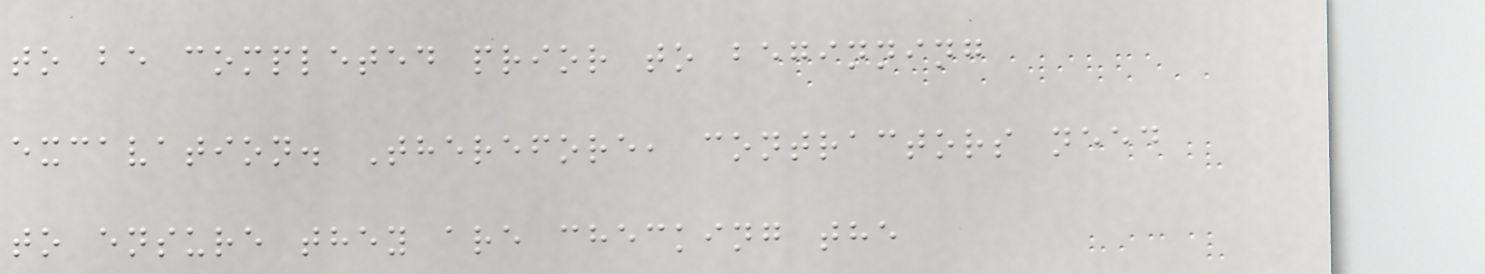to be completed prior to beginning
excavation. Therefore, contractors need
to ensure they are checking the
